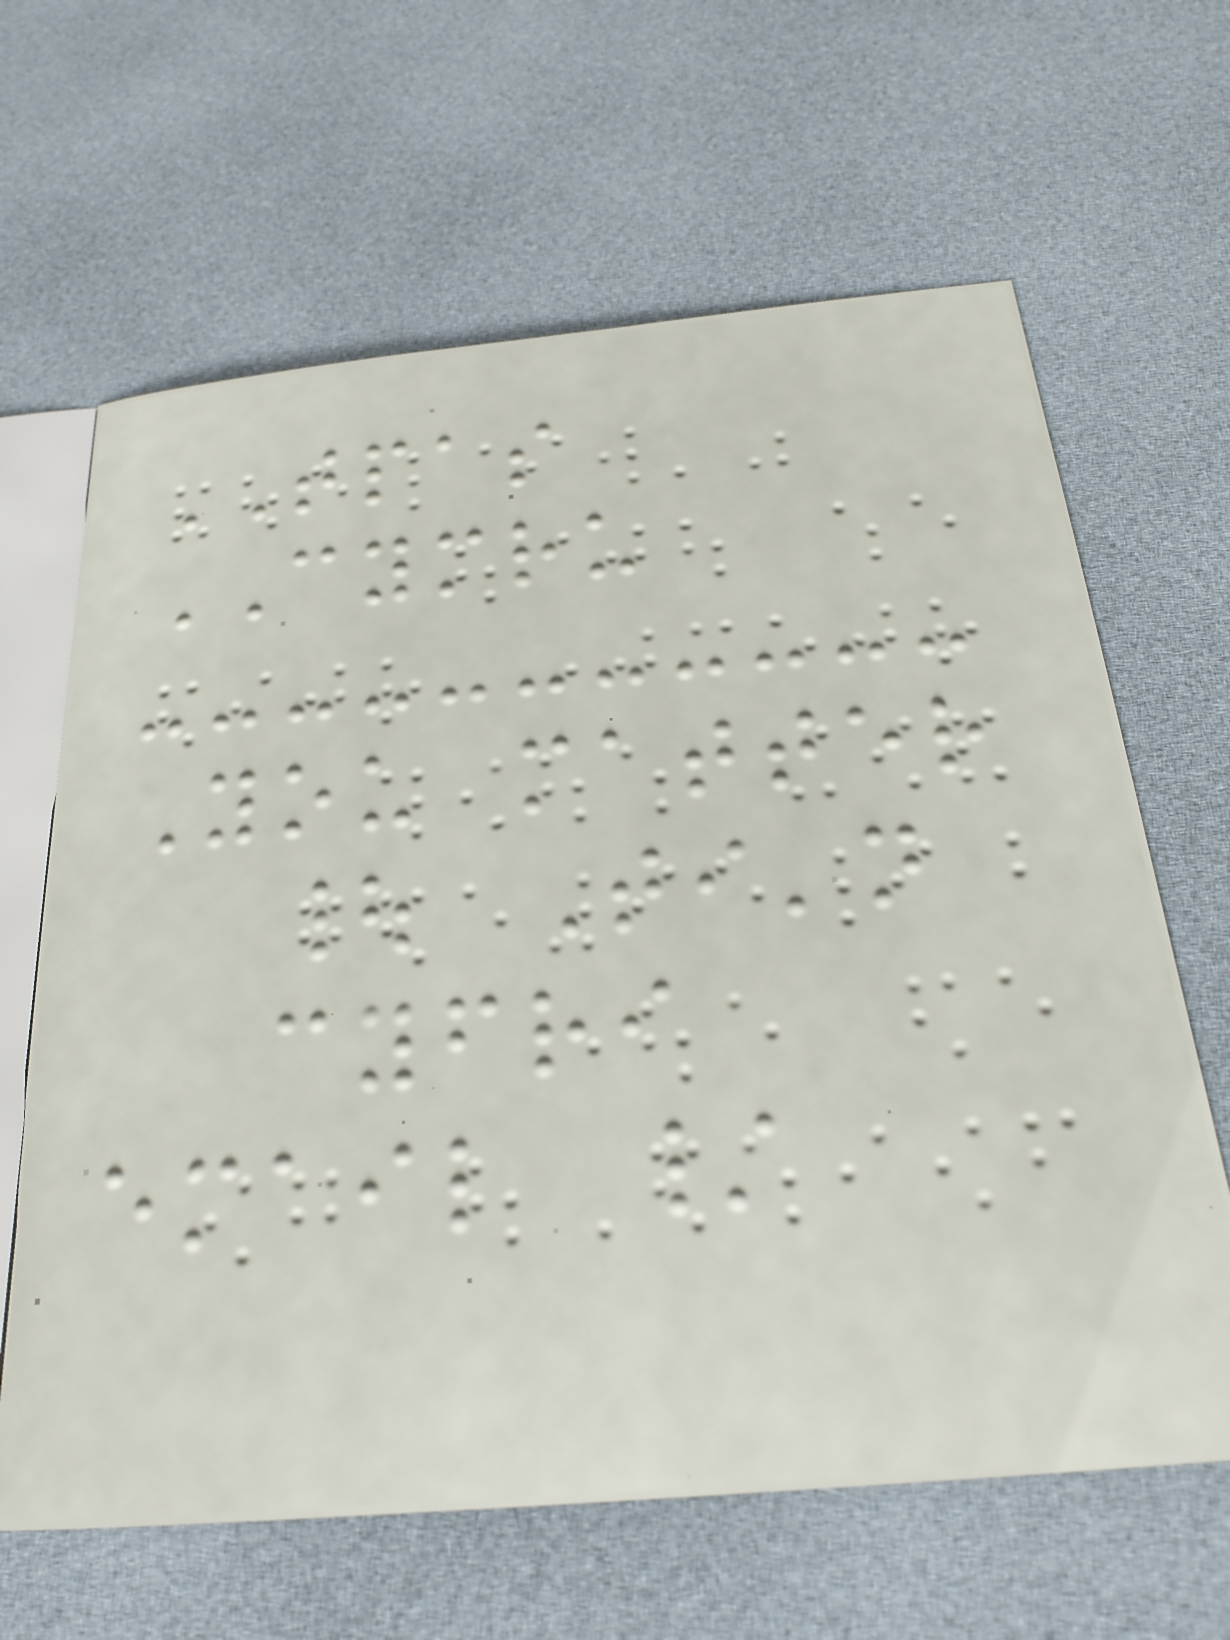TPAS
CYMRU
You matter
| Ti'n
cyfri
email /
